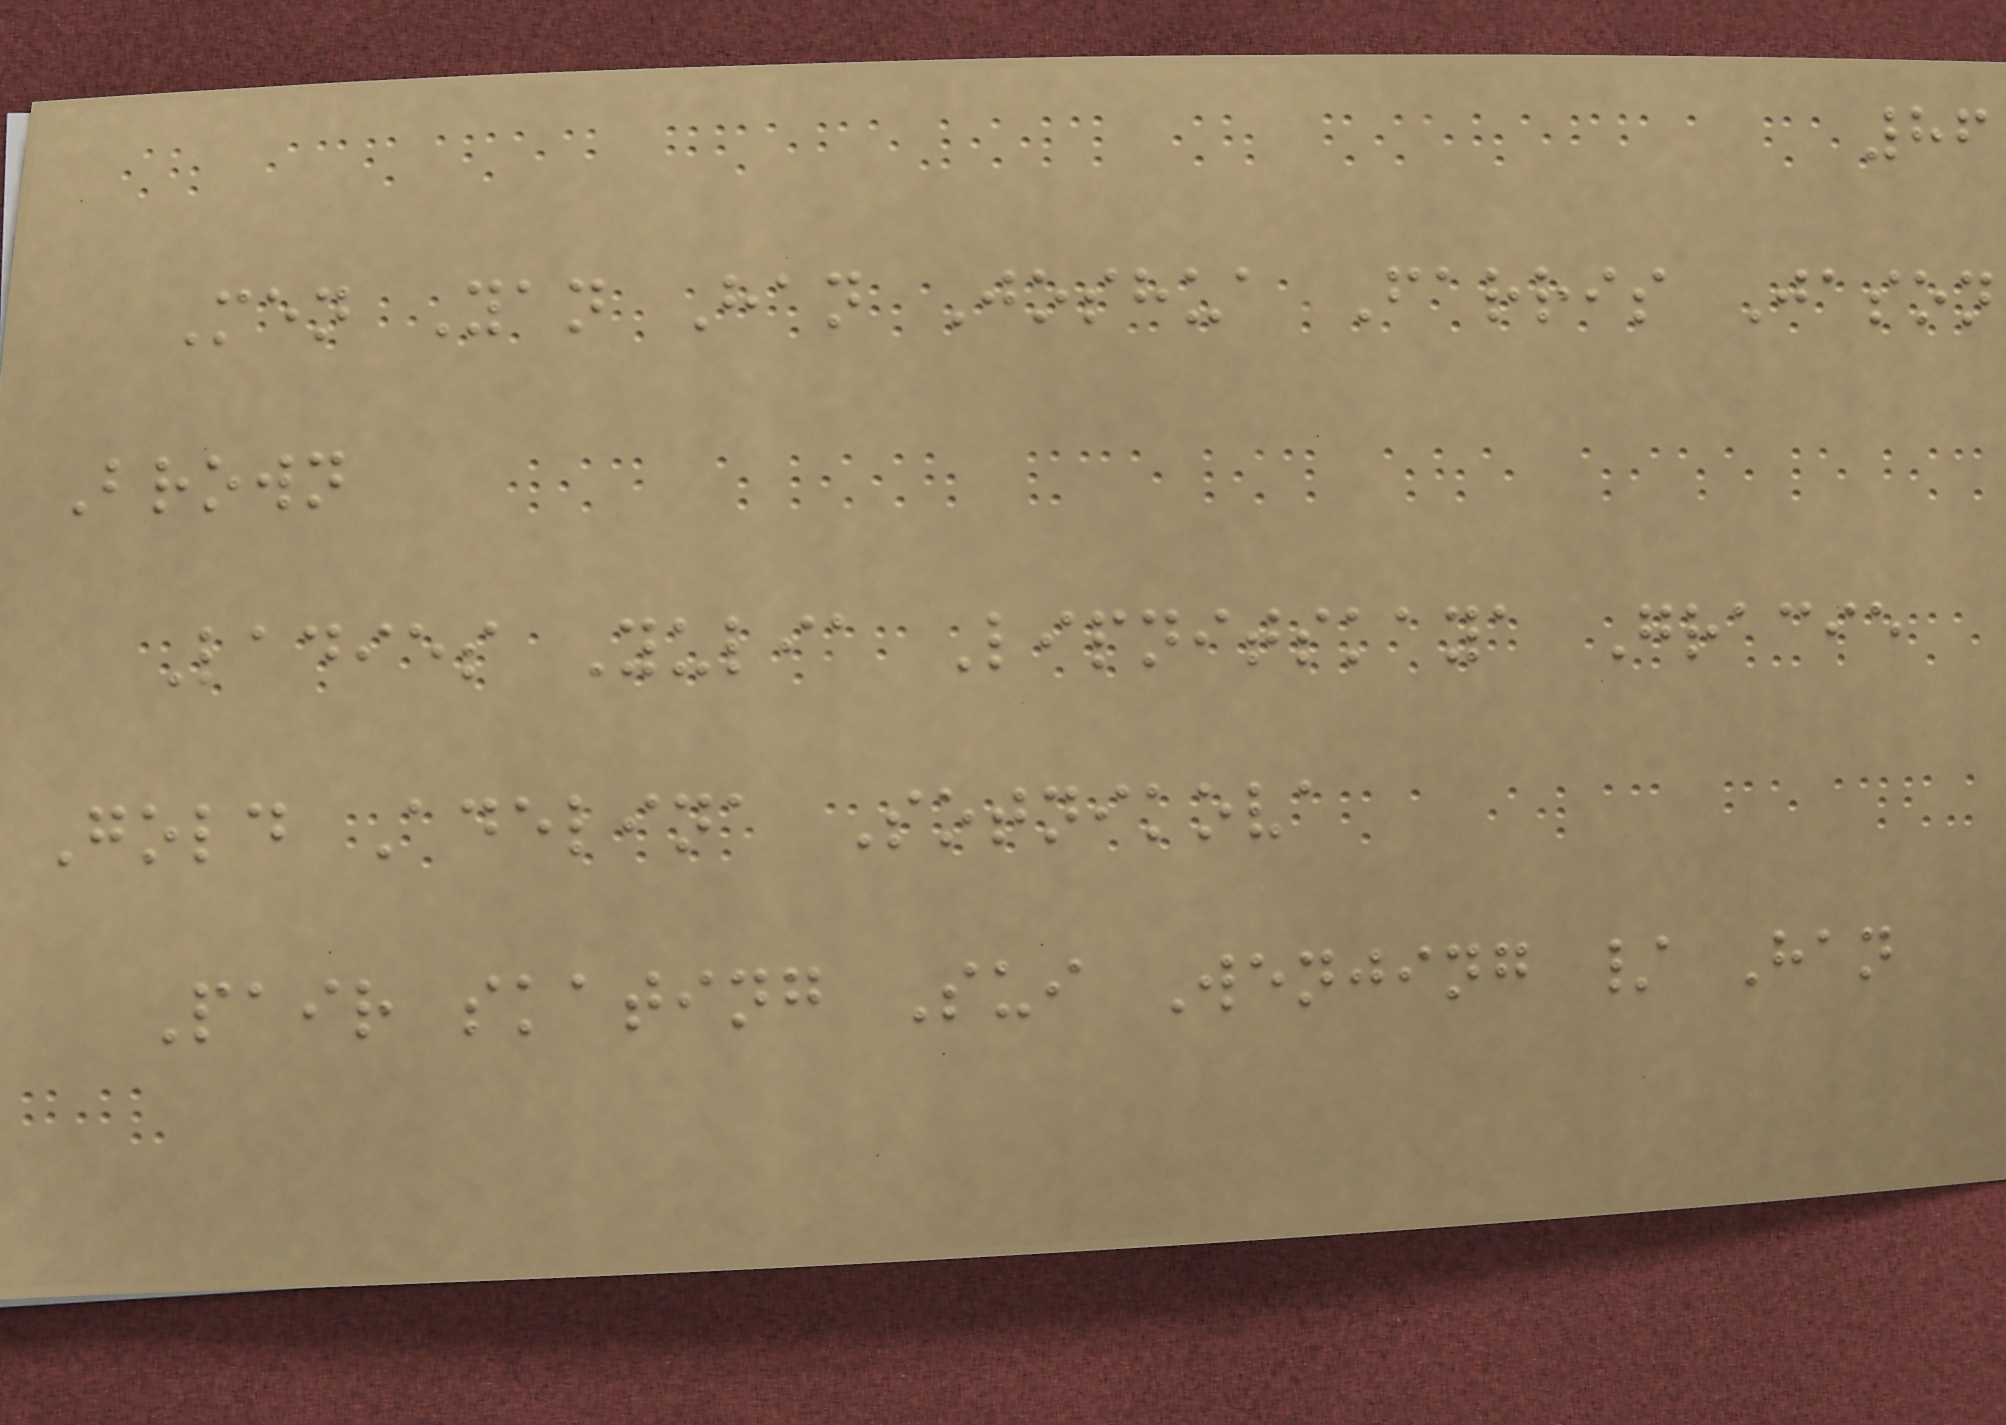86
Men Yan Han Joshua Farris Jason
Brown
Ladies Yulia Lipnitskaya Gracie
Gold Adelina Sotnikova
Pair skating Sui Wenjing / Han
